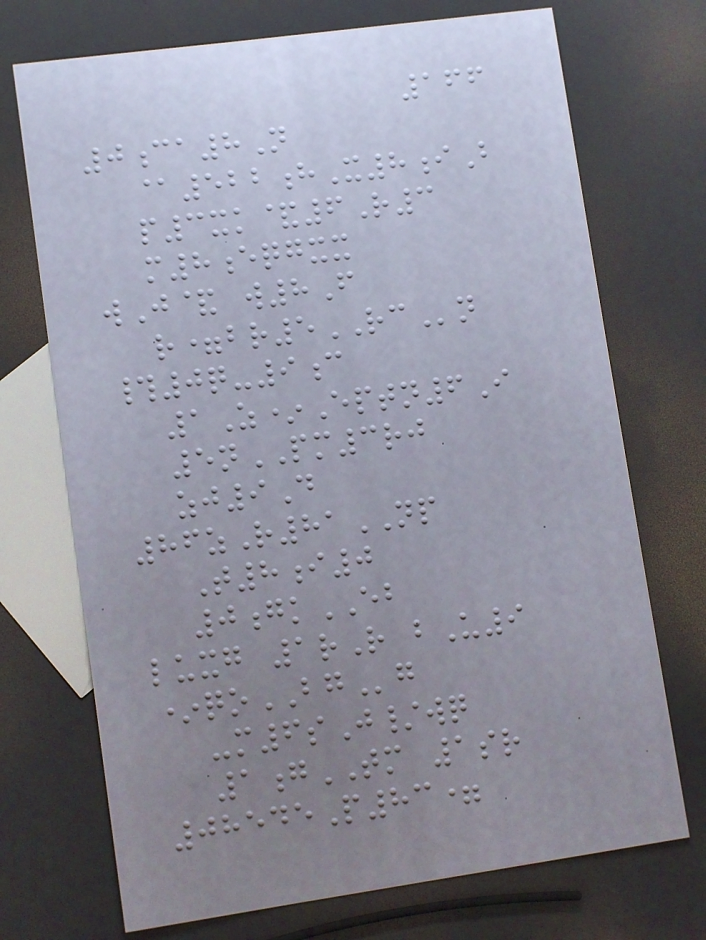166
0ca8N
@522hX8iB
p3xk&6R3
m8eqgxx
wJ& w8F
r=br5RCn
#0q-9c
1Z*Eptn6I
5nPM3rj
zj9D
86zR81NP
T8i0
0gkEB
luxg 1rR bU9
*qoBGg
-m6sJ/wq
1gTM 1sr
08545P83=
